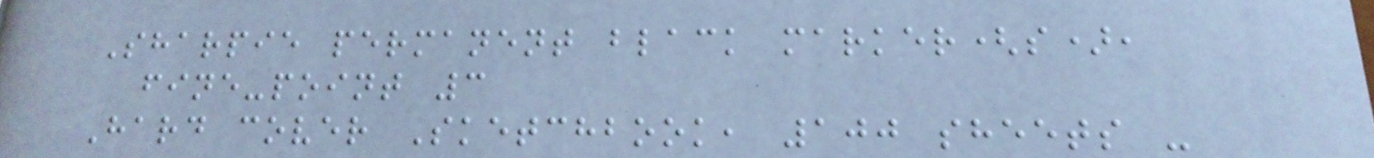Sharpie permanent black marker(s),
fine-point 3
Hard cover Sketchbook, 100 sheets -
